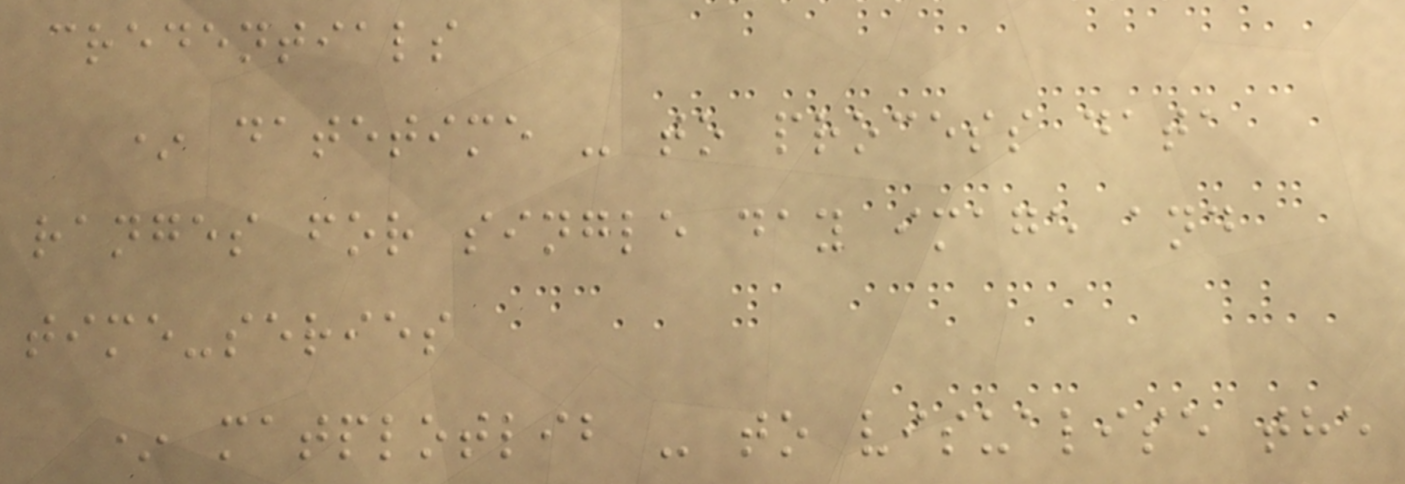credentials
* datetime - to process data
ranges for single day image and
time-series
* matplotlib - to visualise the
